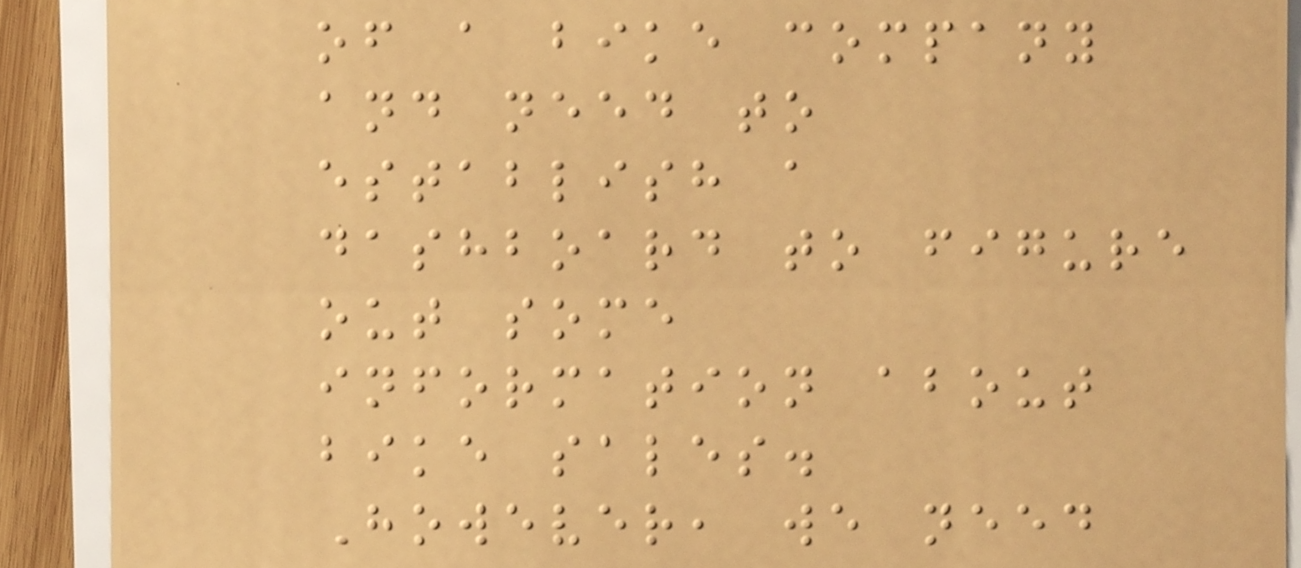of a bike company
and need to
establish a
dashboard to figure
out some
information about
bike sales.
However, we need
